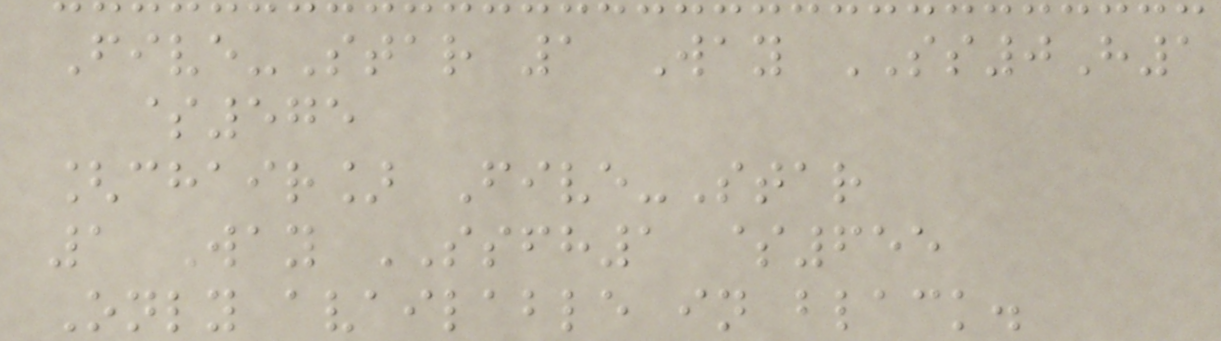Five-Star 1 Way SS0H1
$575
[chair] Five-Star
1 Way SSFH1 $655
Only available in black.
